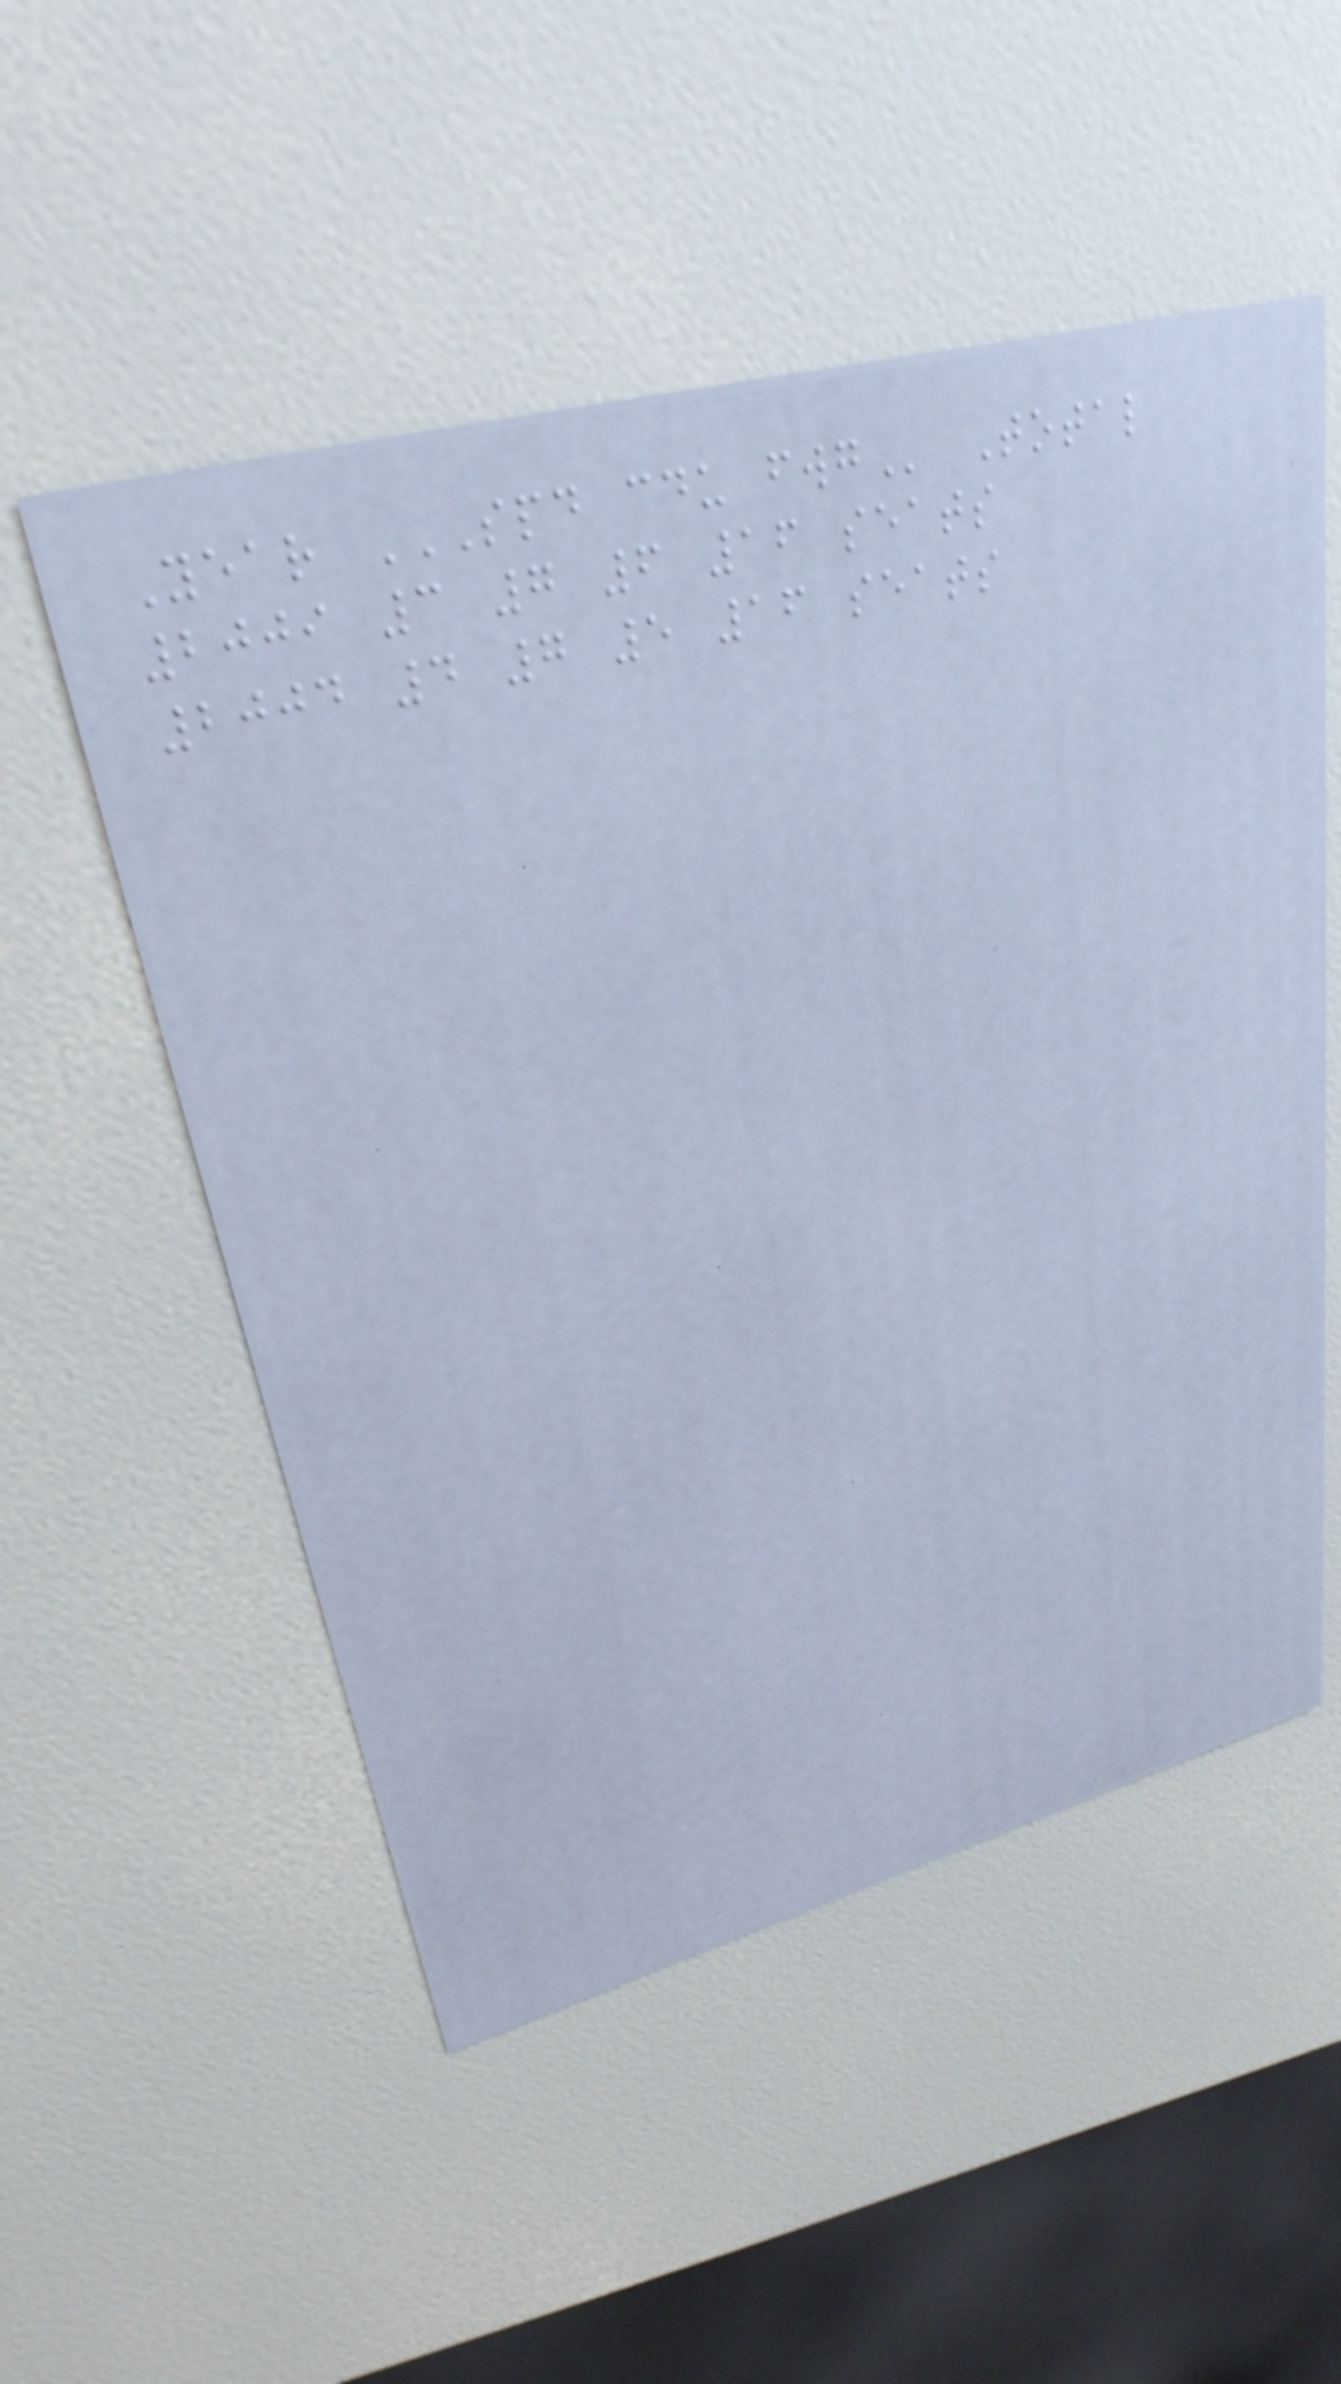Year SPD CDU FWG Total
2009 3 7 6 16 seats
2004 4 7 5 16 seats
